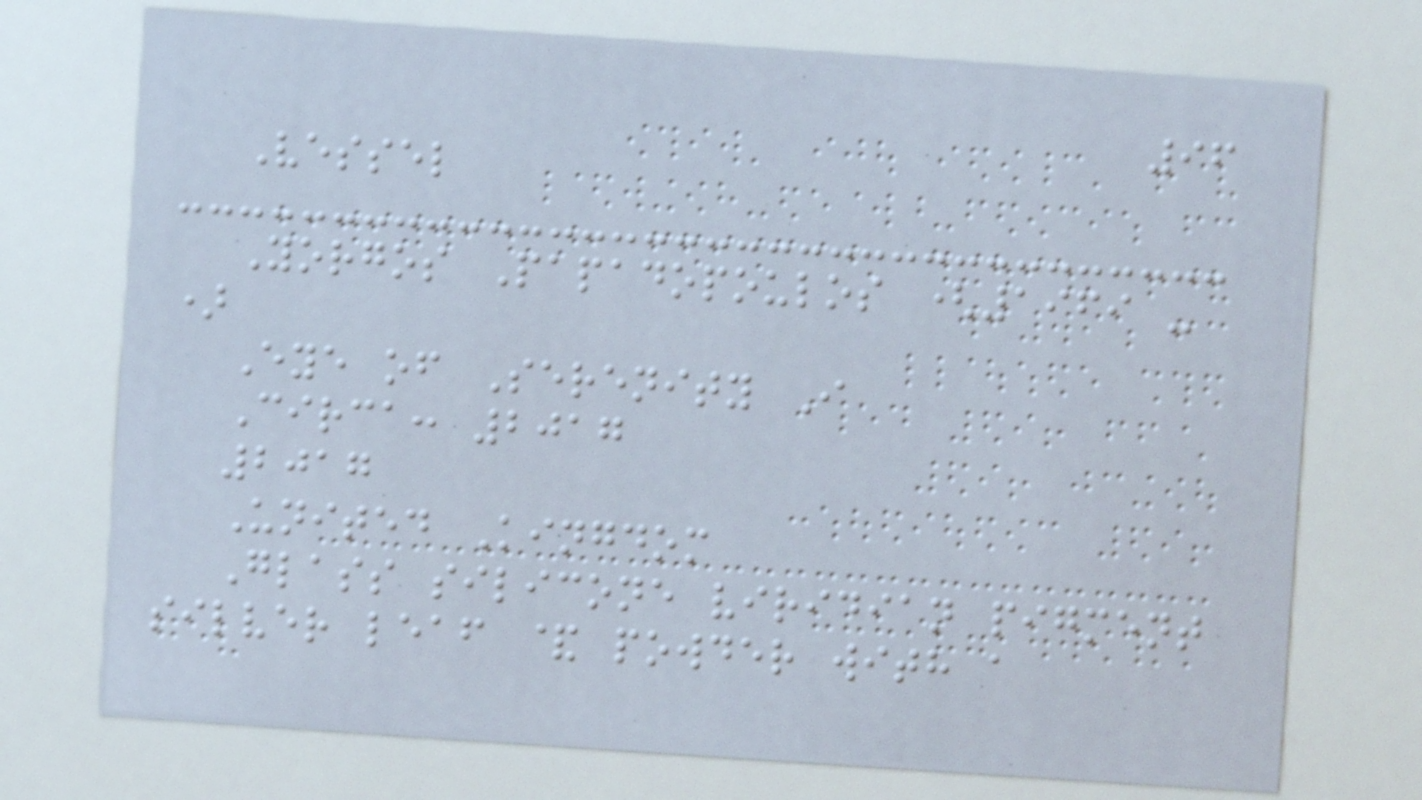96
Vessel
Yorgos Papadopoulos (1969 -
)
Eye of Serenity I
Circa: 2017
2017
United Kingdom
Glass silicone viridian pigment
silver leaf & powder with a
